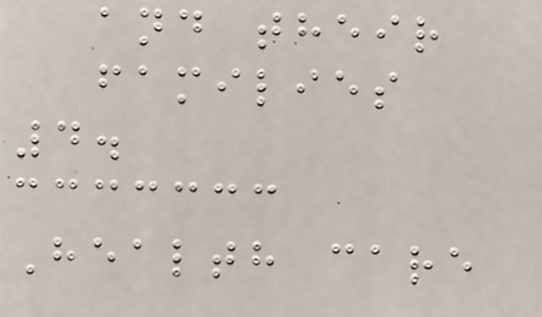and their
families
4.
Health care
